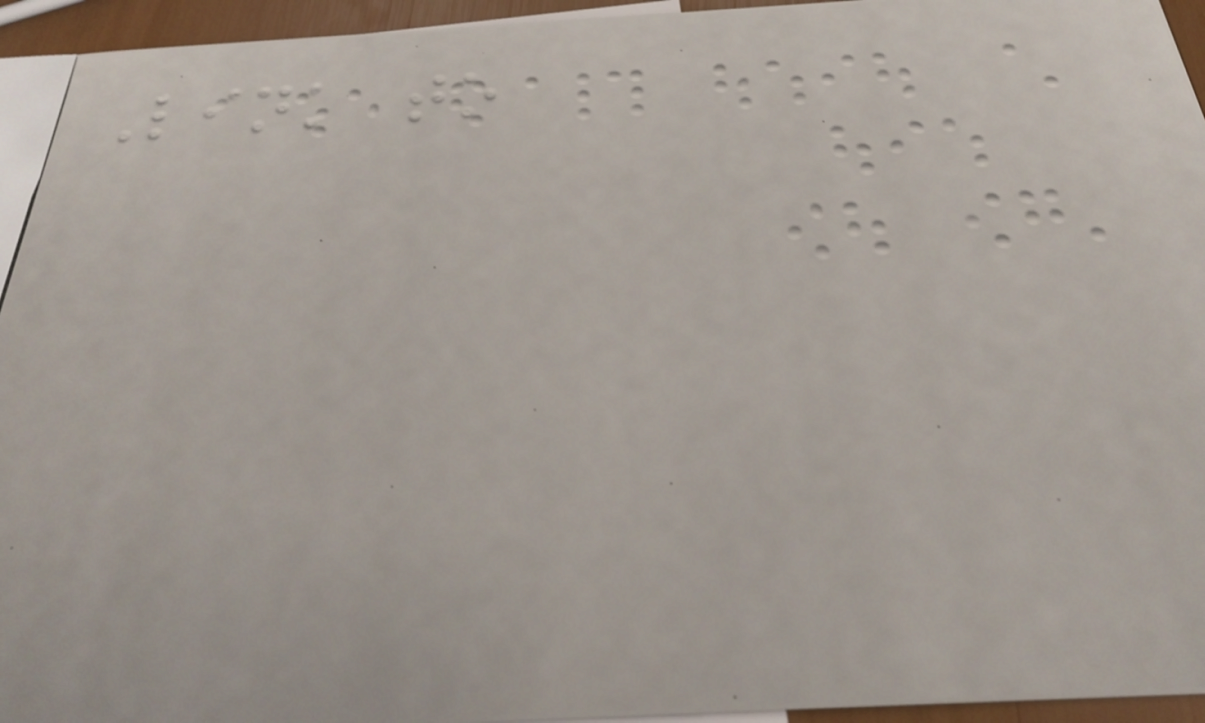Link to
